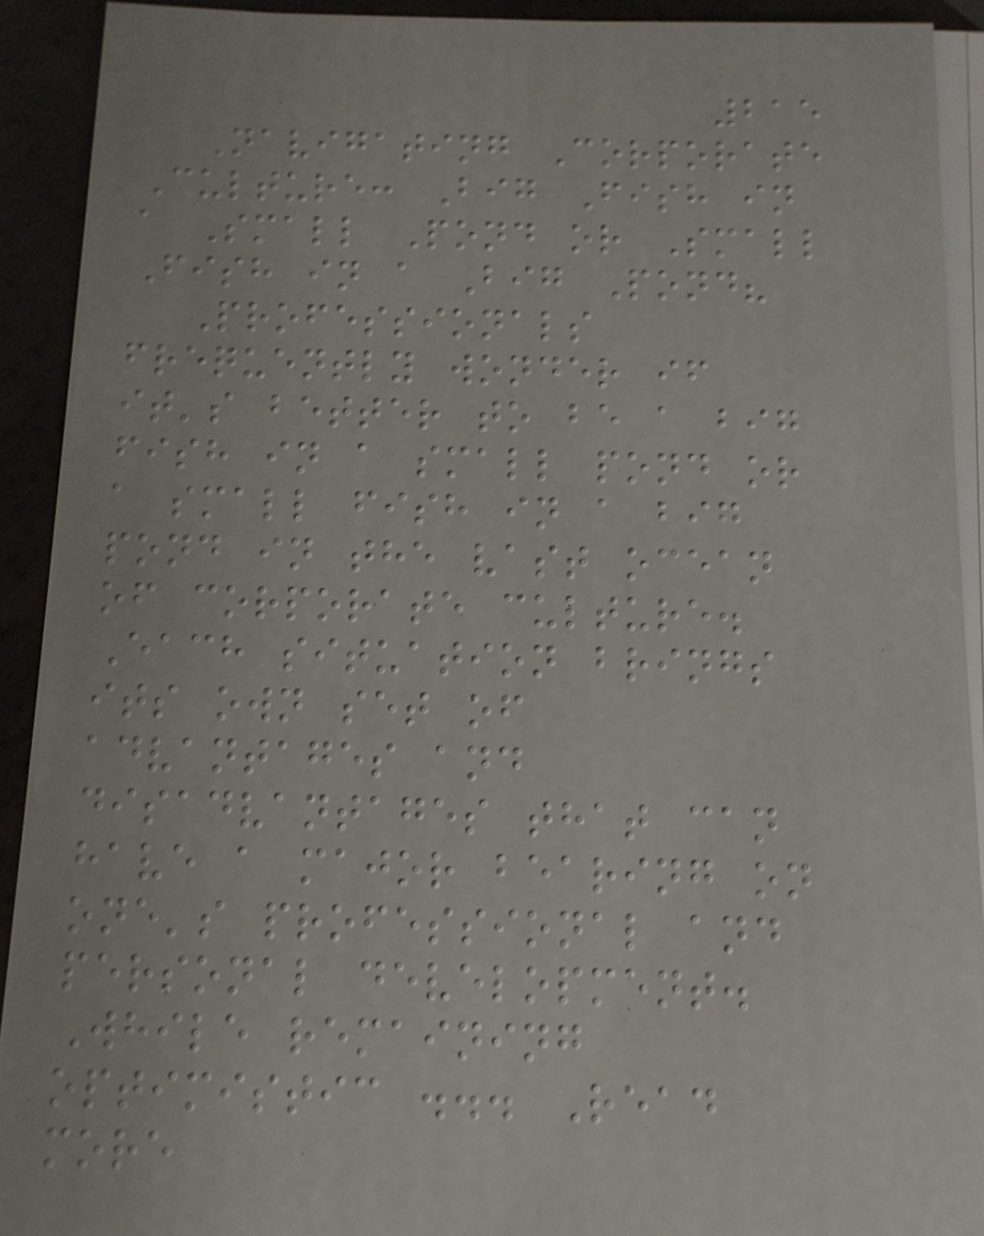215
Navigating Corporate
Culture: Big Fish in
a Small Pond or Small
Fish in a Big Pond?
Professionals
frequently wonder if
it's better to be a big
fish in a small pond or
a small fish in a big
pond in the vast ocean
of corporate culture.
Each situation brings
its own set of
advantages and
disadvantages that can
have a major bearing on
one's professional and
personal development.
While remaining
optimistic ... Read
more
